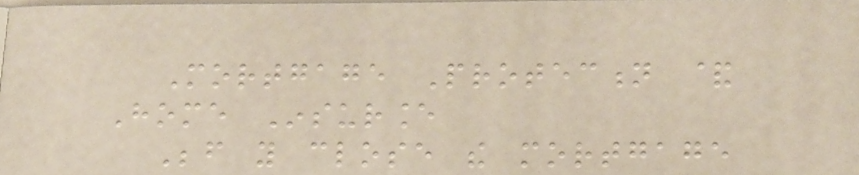Mortgage Protection &
Home Insurance
Before you close the mortgage
